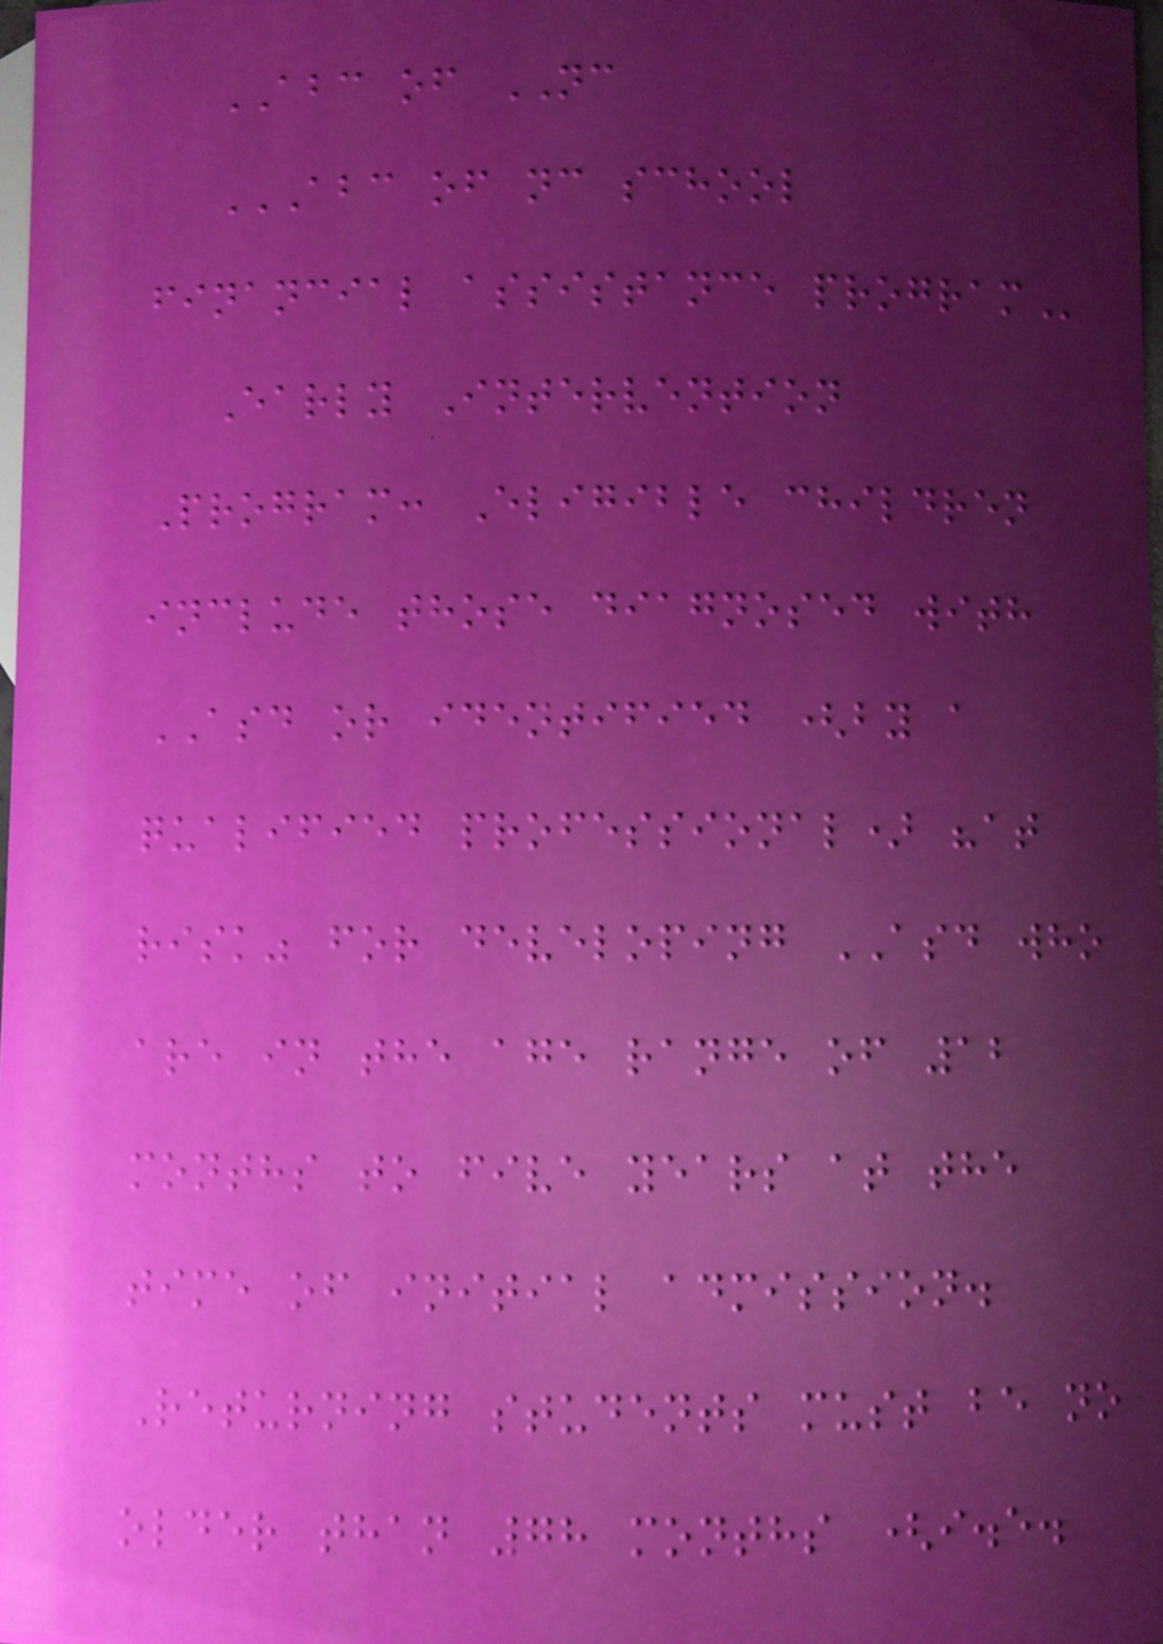ABC of NC
ABC OF NC SCHOOL
FINANCIAL ASSISTANCE PROGRAM
Early Intervention
Program: Eligible children
include those diagnosed with
ASD or identified (by a
qualified professional) "at
risk" for developing ASD who
are in the age range of 12
months to five years at the
time of initial admission.
Returning students must be no
older than 78 months (i.e.
